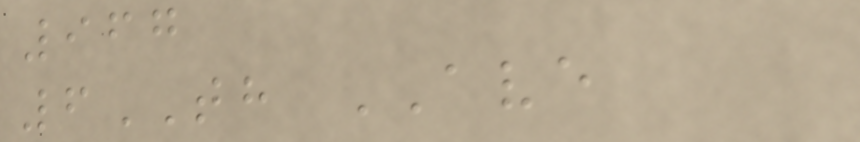967
6TH AVE
